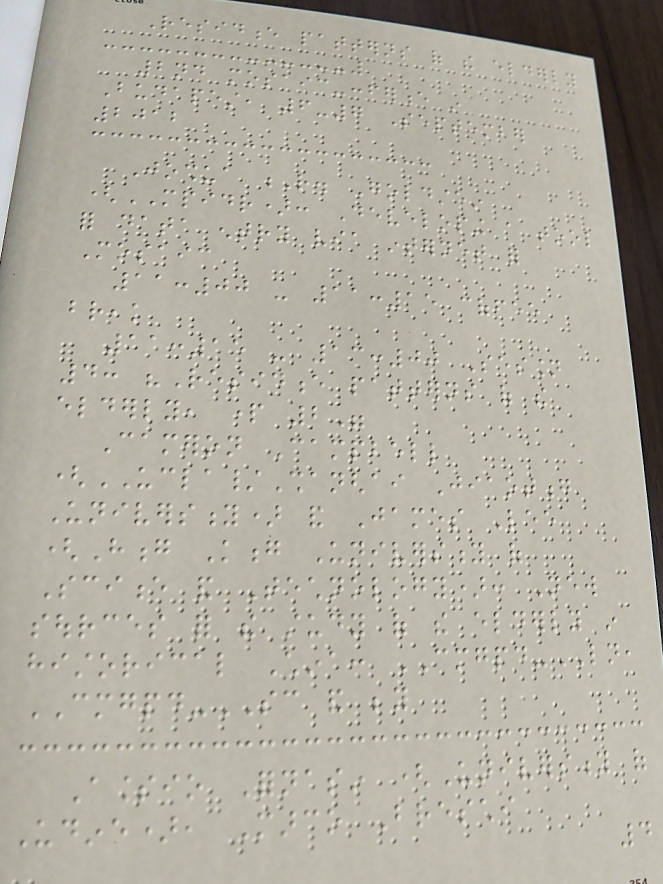Residence patterns of the elderly
2nd mosaic-conference in
Budapest, 6-7 September
2012
Joshua R. Goldstein
(MPIDR): Developing a tool
for data entry via internet for
Mosaic
11:00 - 11:15 coffee
break
11:15 - 13:00 Session
4: "Residence patterns of the
elderly, part 2"
Cameron Campbell
(UCLA/Shanghai Jiaotong
University) and James Lee
(Hong Kong University of
Science and Technology): New
sources for the study of the elderly in
historical China: CMGPD-LN,
CMGPD-SC and beyond
Alessio Fornasin (University of
Udine), Marco Breschi
4
